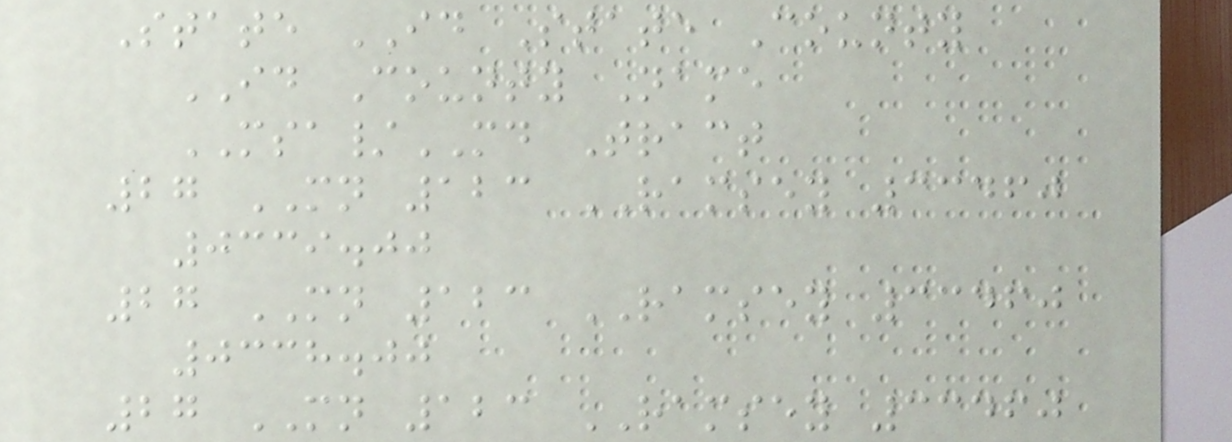State ID State County
ID County Name
MSA/MD Tract
27 MN 123 RAMSEY 33460
0339.00
27 MN 123 RAMSEY 33460
0338.00
27 MN 123 RAMSEY 33460
